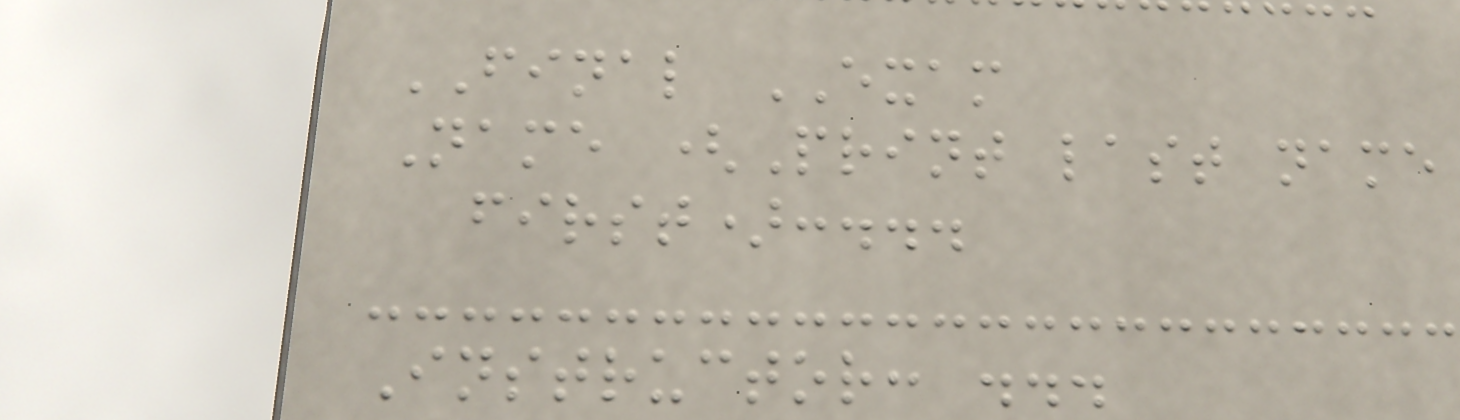FINAL EXAM
Name (Print last name
first):...
Instructor: ...
